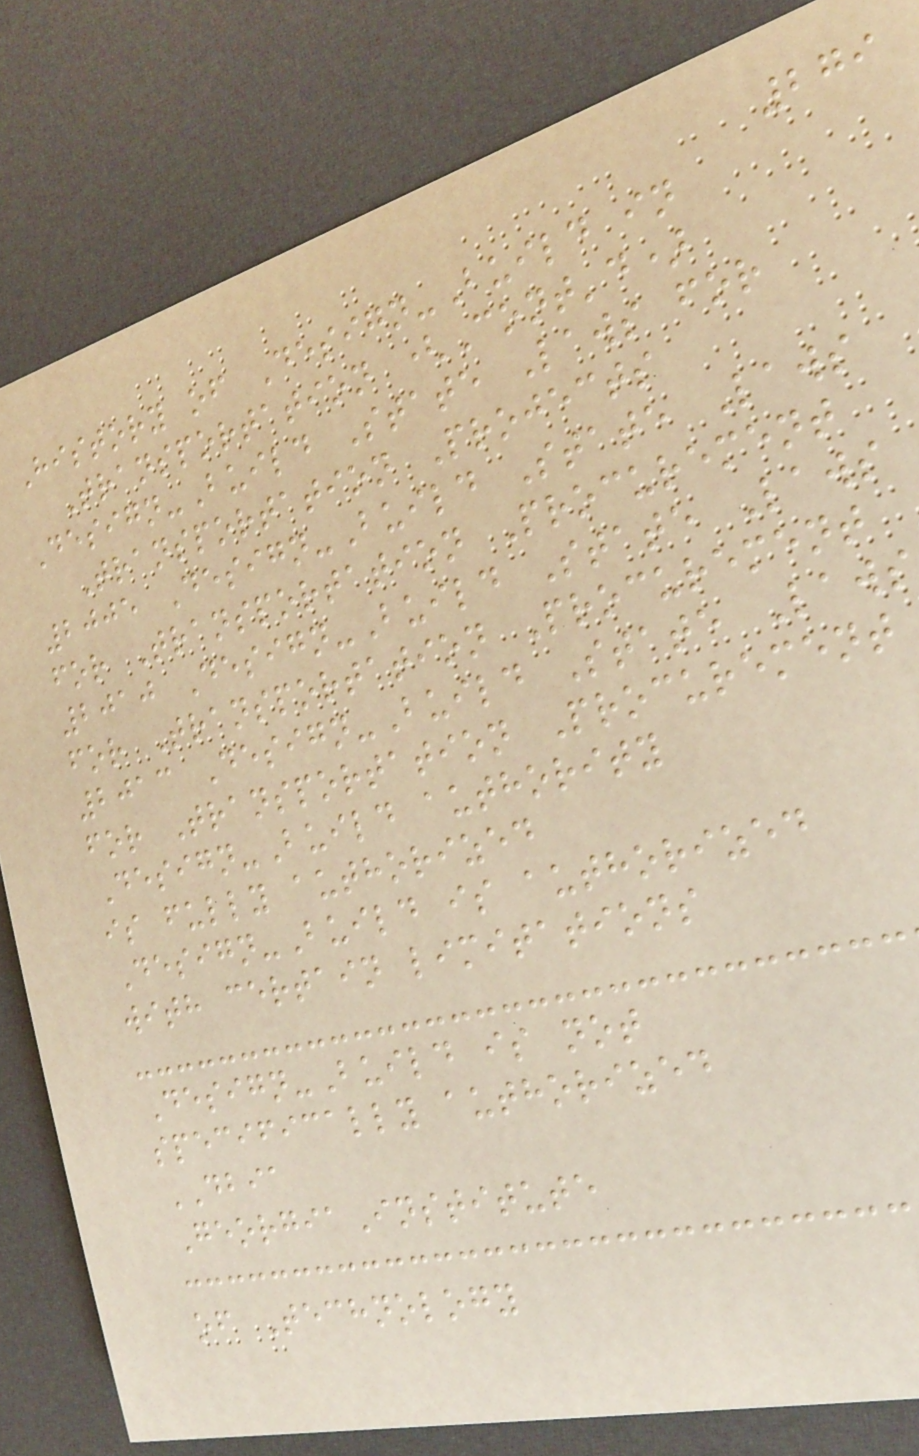279
History of Design-Build in
Transportation (Cont'd)
Design-Build State Laws for
Transportation Projects
2005 Design-Build State Laws
for Transportation Procurement
2010 Design-Build State Laws
for Transportation Procurement
2013 Design-Build State Laws
for Transportation Procurement
Design-Build authority
is fully authorized
Design-Build is authorized
with certain limitations
Design-Build is not
specifically authorized
DBIA
GeorgiaInstitute
of Technology
